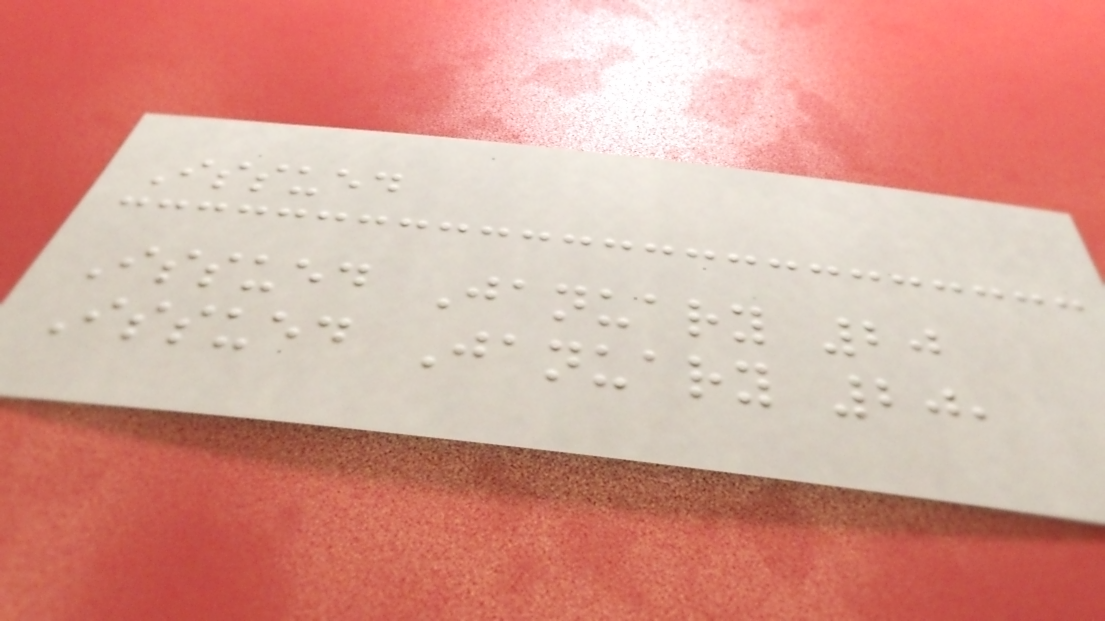Issued
Issued January 20
Issued January 20,
